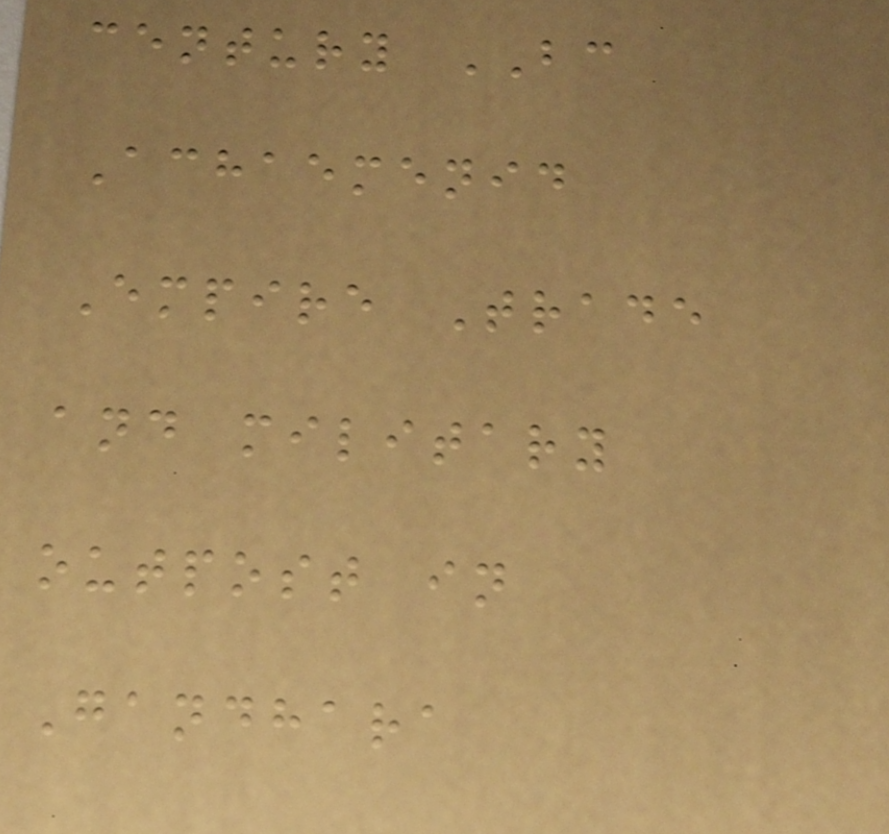century BC
Achaemenid
Empire Trade
and military
outpost in
Gandhara
